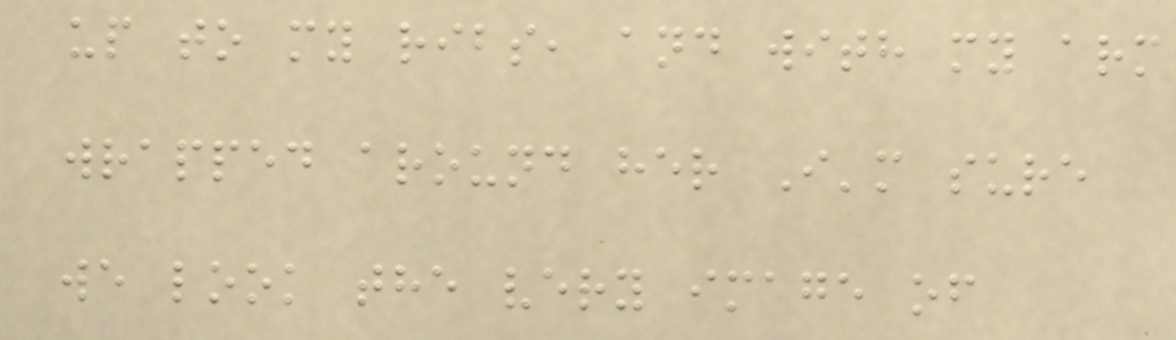up to my ribs, and with my arm
wrapped around her I'm sure
we look the very image of
